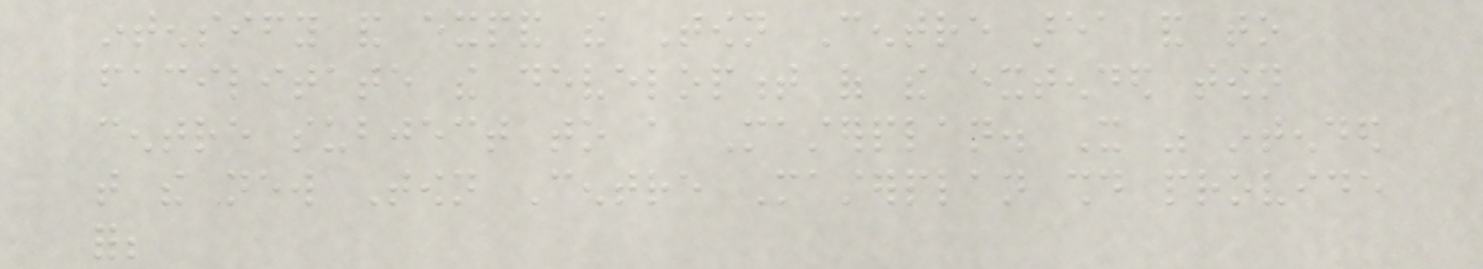intensify and expand the Town Centre area and to
facilitate the development of the extended town
centre subject to a Masterplan. It was intended
that the new Town Centre Masterplan should provide
for;
